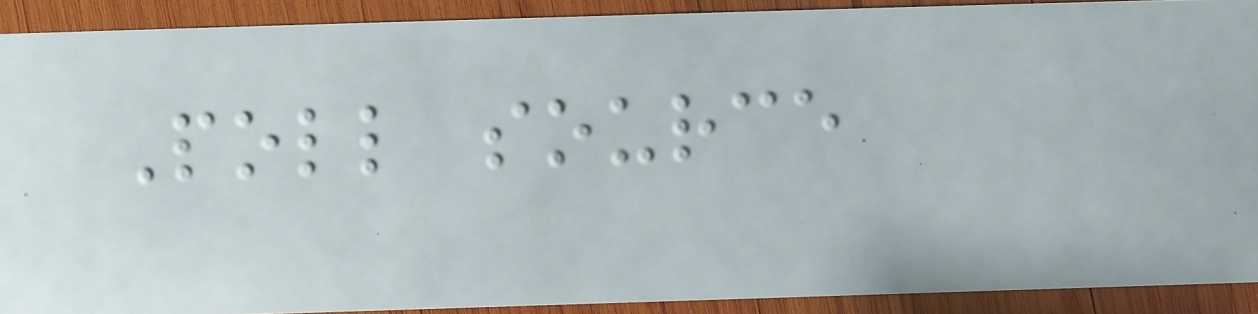Poll source
